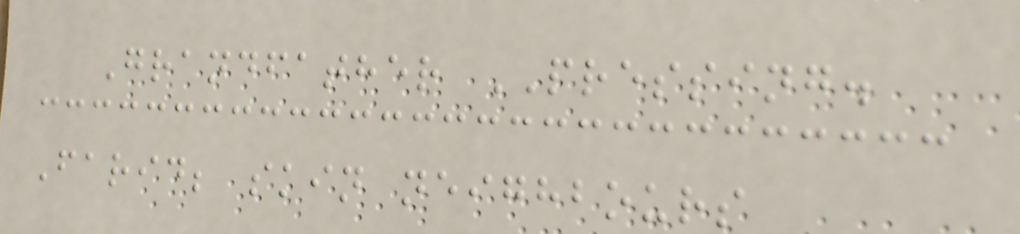Grandfather PRESSING.
Farid; skin neighbours
